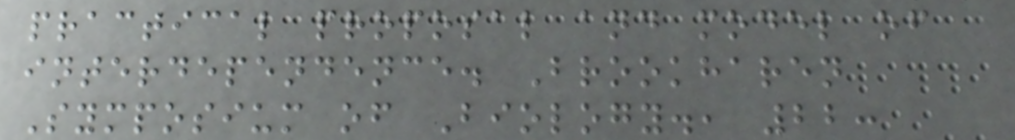practical proposal and model of
interdependence. Brookharen
Symposium of Biology., 22:
